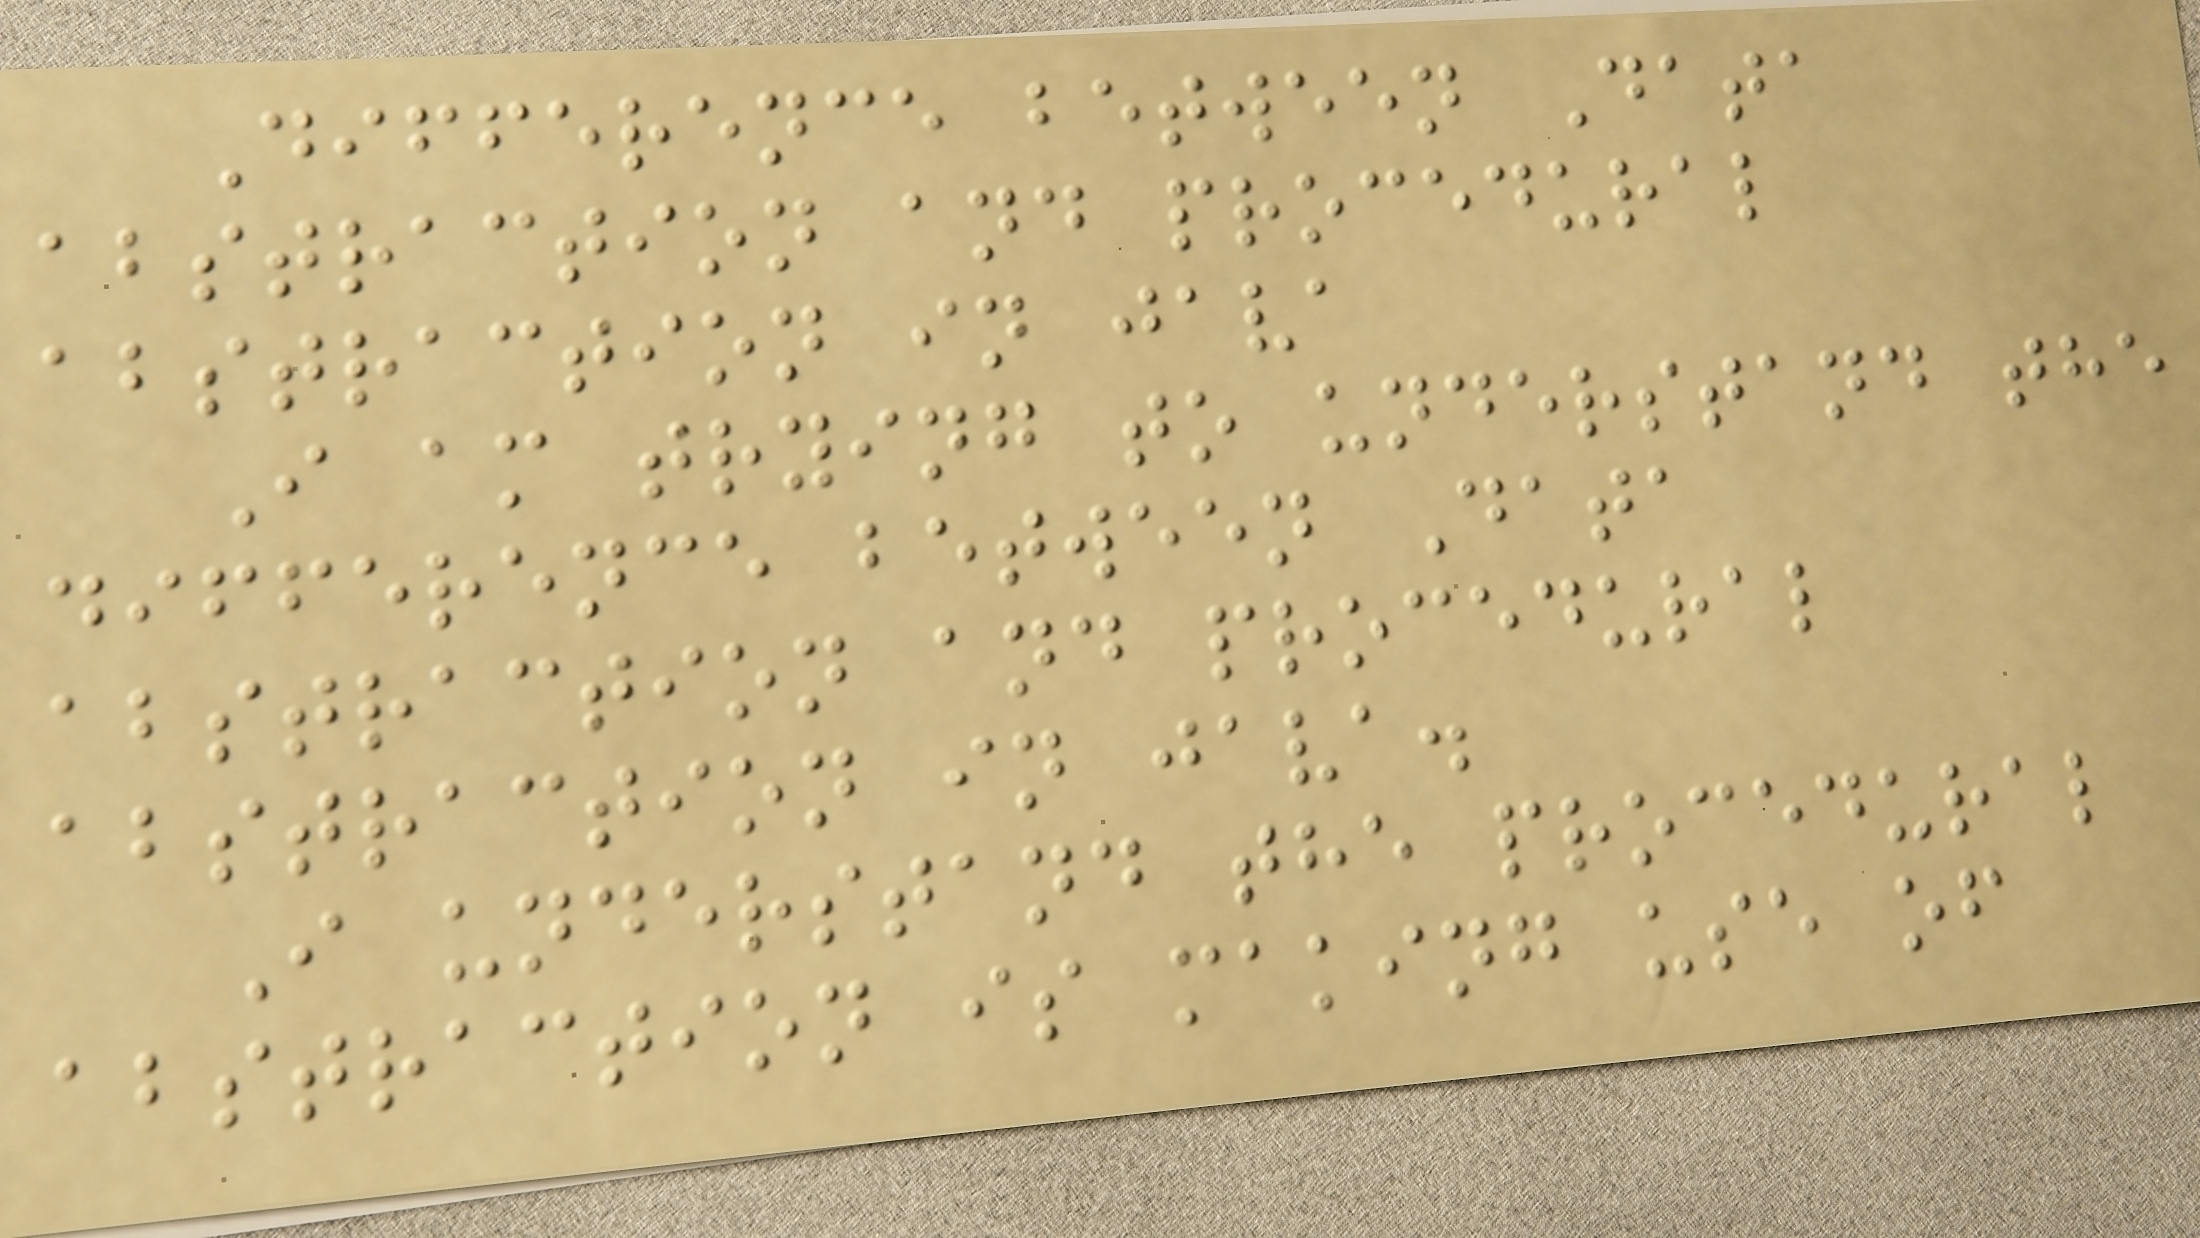Difference between Data
abstraction and procedural
abstraction in java
I am trying to understand the
difference between Data
abstraction and procedural
abstraction in java.
I understand the procedural
abstraction is making use of
